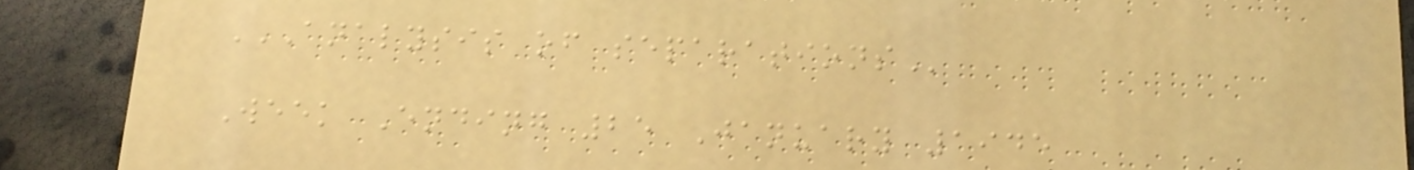ANALYSIS OF SEPARATIONS
Week Ending 25 January 1945
